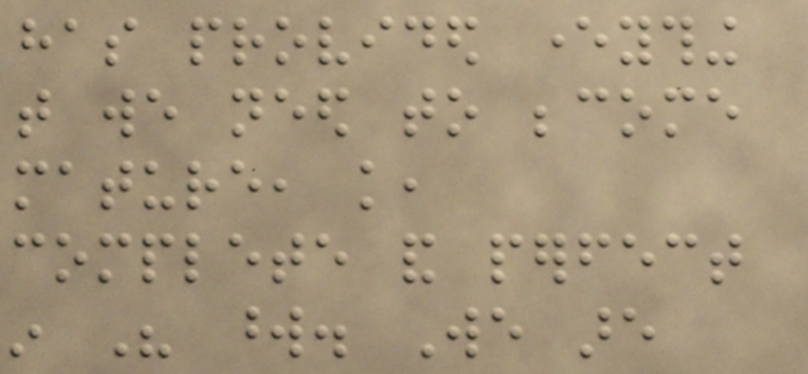has provided everything
that we need to become
mature, knowledge,
complete and perfect
in His word. We are
